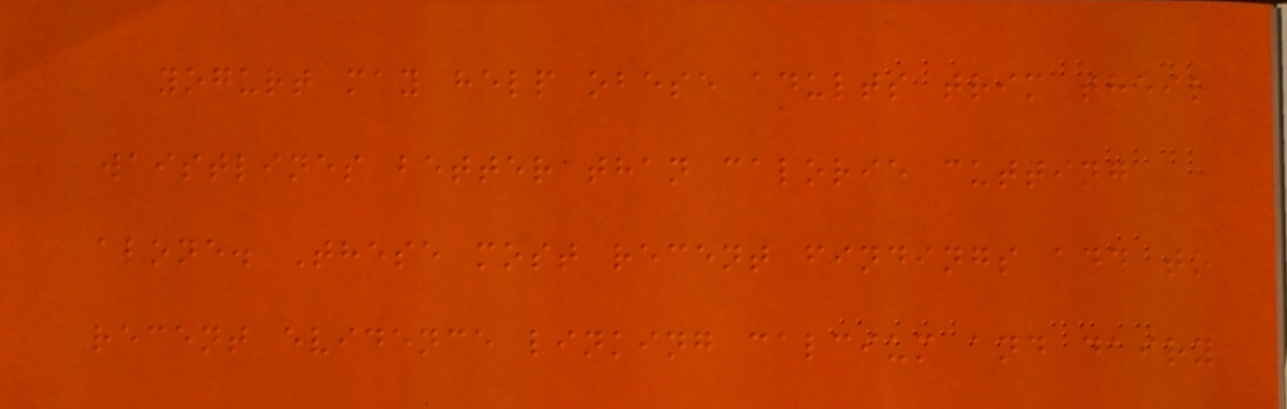yogurt may help obese adults trim their
waistlines better than calorie cutting
alone. These most recent findings add to
recent evidence linking calcium and dairy
